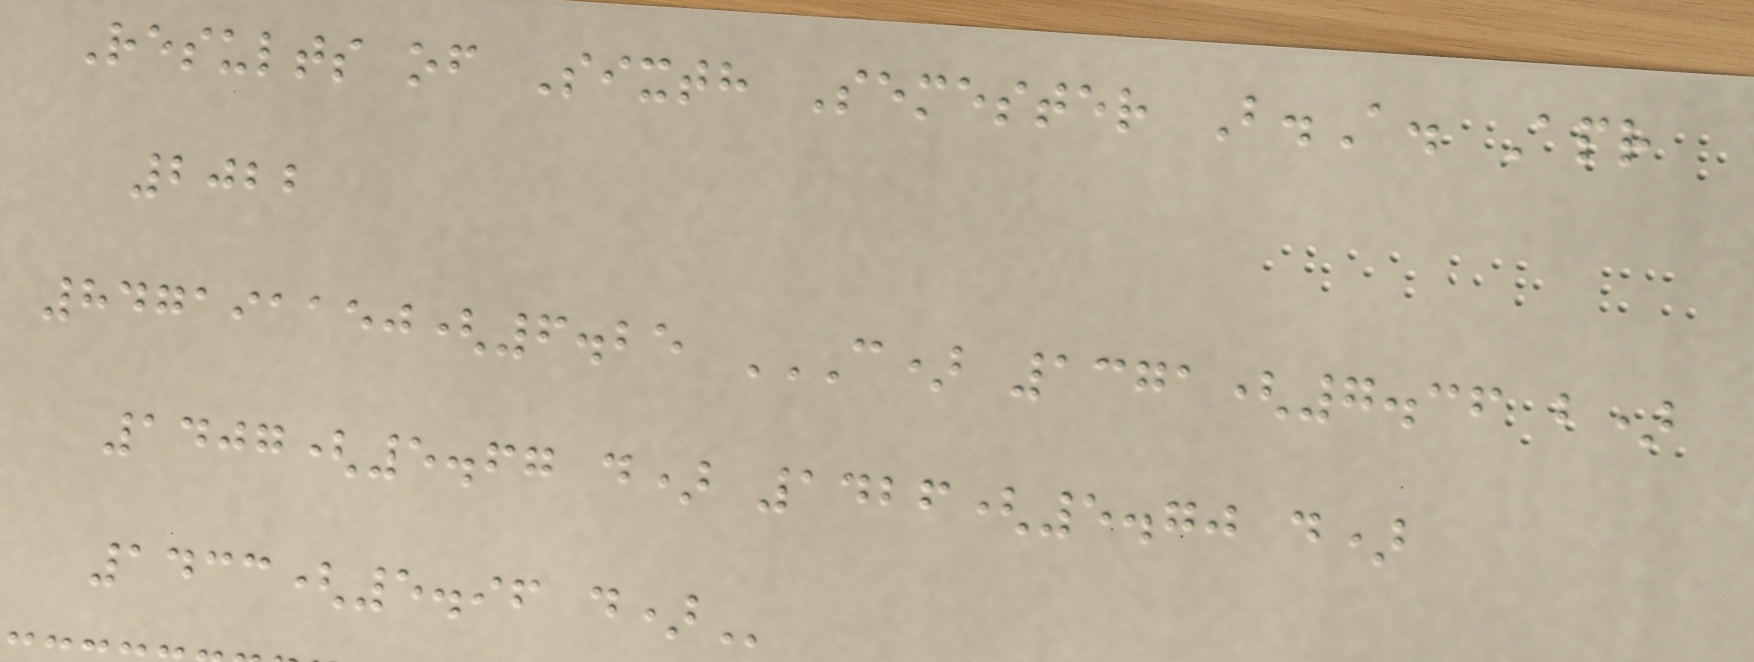Results of Sixth Semester B.A. Apr
2022
847191150(6.25 C) 1371(7.36 B)
1407(5.67 D) 1426(5.70 D)
1433(5.96 D)
